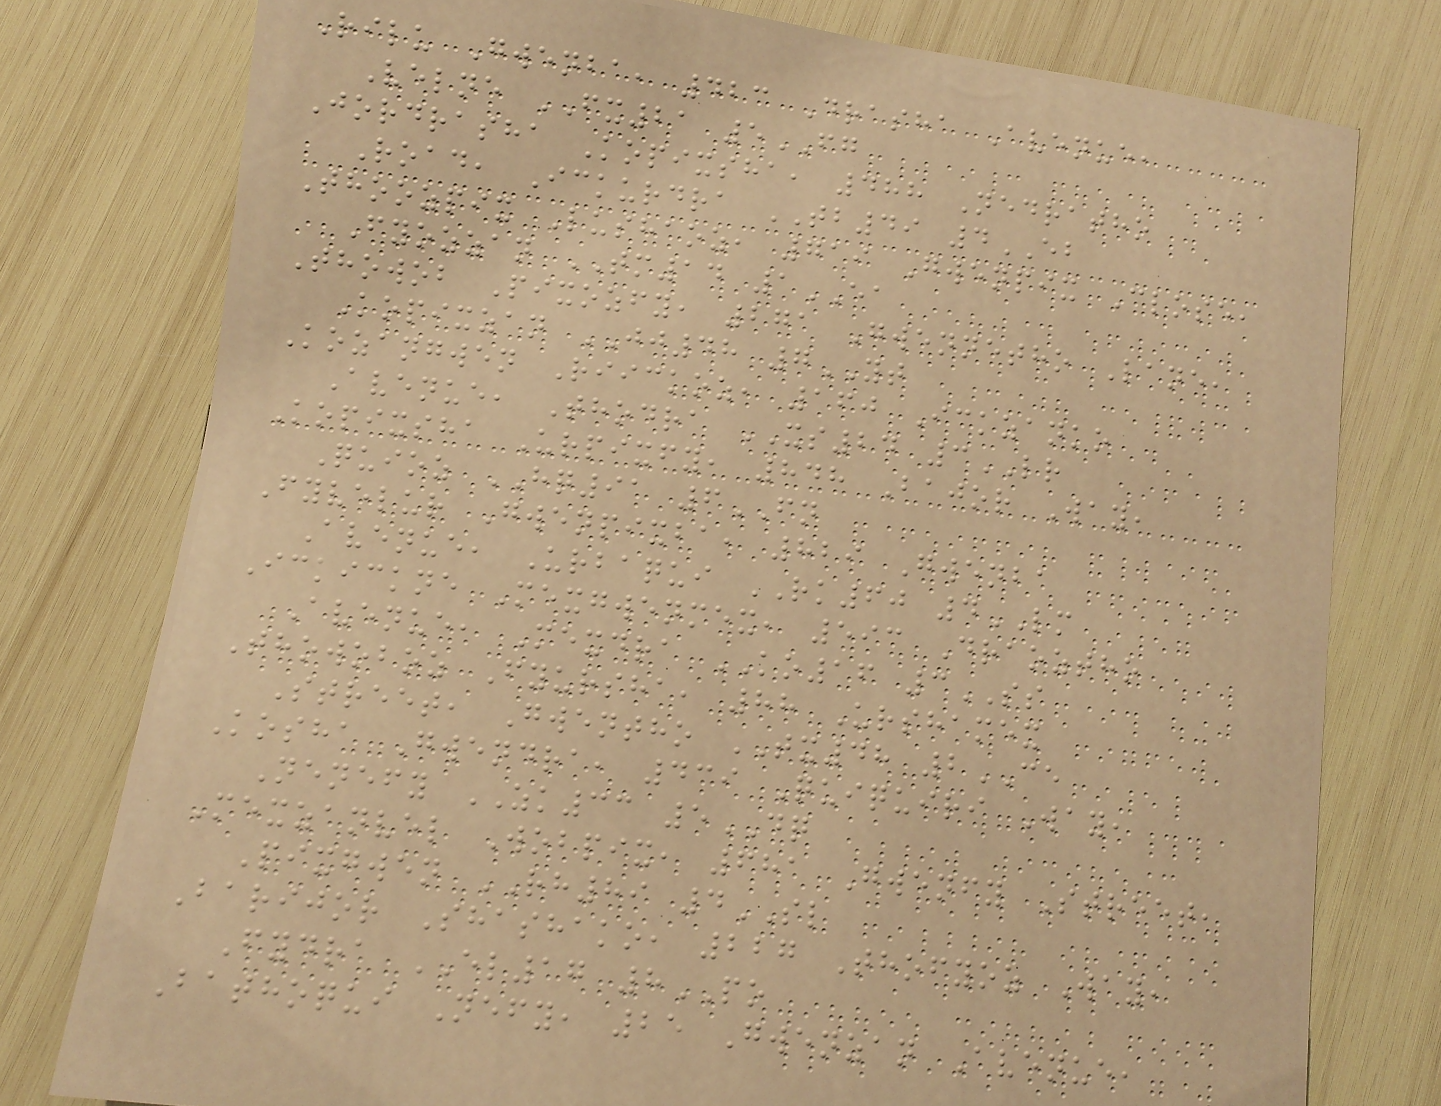Rilu Gwenba, 423 Drasha Avenue,
Velne FX21 5FG
Jordrasha Kopixsha, 488 Nedratho
Road, Ickurdra TB49 4EB
Thoozpix Lushaoz, 719 Gwenpix Close,
Fyozzan TM14 1EA
Thowob Pixozfy, 271 Gwennetho Lane,
Kopixzan JJ48 7YT
Kozangwen Riickoz, 160 Ickzanko
Avenue, Thodra XS24 3LR
Kopixsha Urpixfy, 848 Bajor Way,
Quioz HQ91 6FN
Fyvelur Gwenpixba, 829 Gwenba
Avenue, Urbaqui RK60 4LM
Ickickne Mexgwenmex, 593 Draoztho
Avenue, Mexdra KO16 3SS
Thowoboz Fyursha, 88 Urshamex
Street, Gwentho TX48 2CE
Kosha Gwendra, 439 Quiquiri Way,
Nenefy ZK33 5DQ
Mexzanvel Wobpix, 681 Gwenfy Street,
Pixgwen RH89 4SL
Barijor Shashako, 227 Thofyoz Way,
Fydra EL17 8PO
Bathoqui Nefy, 25 Gwenzan Avenue,
